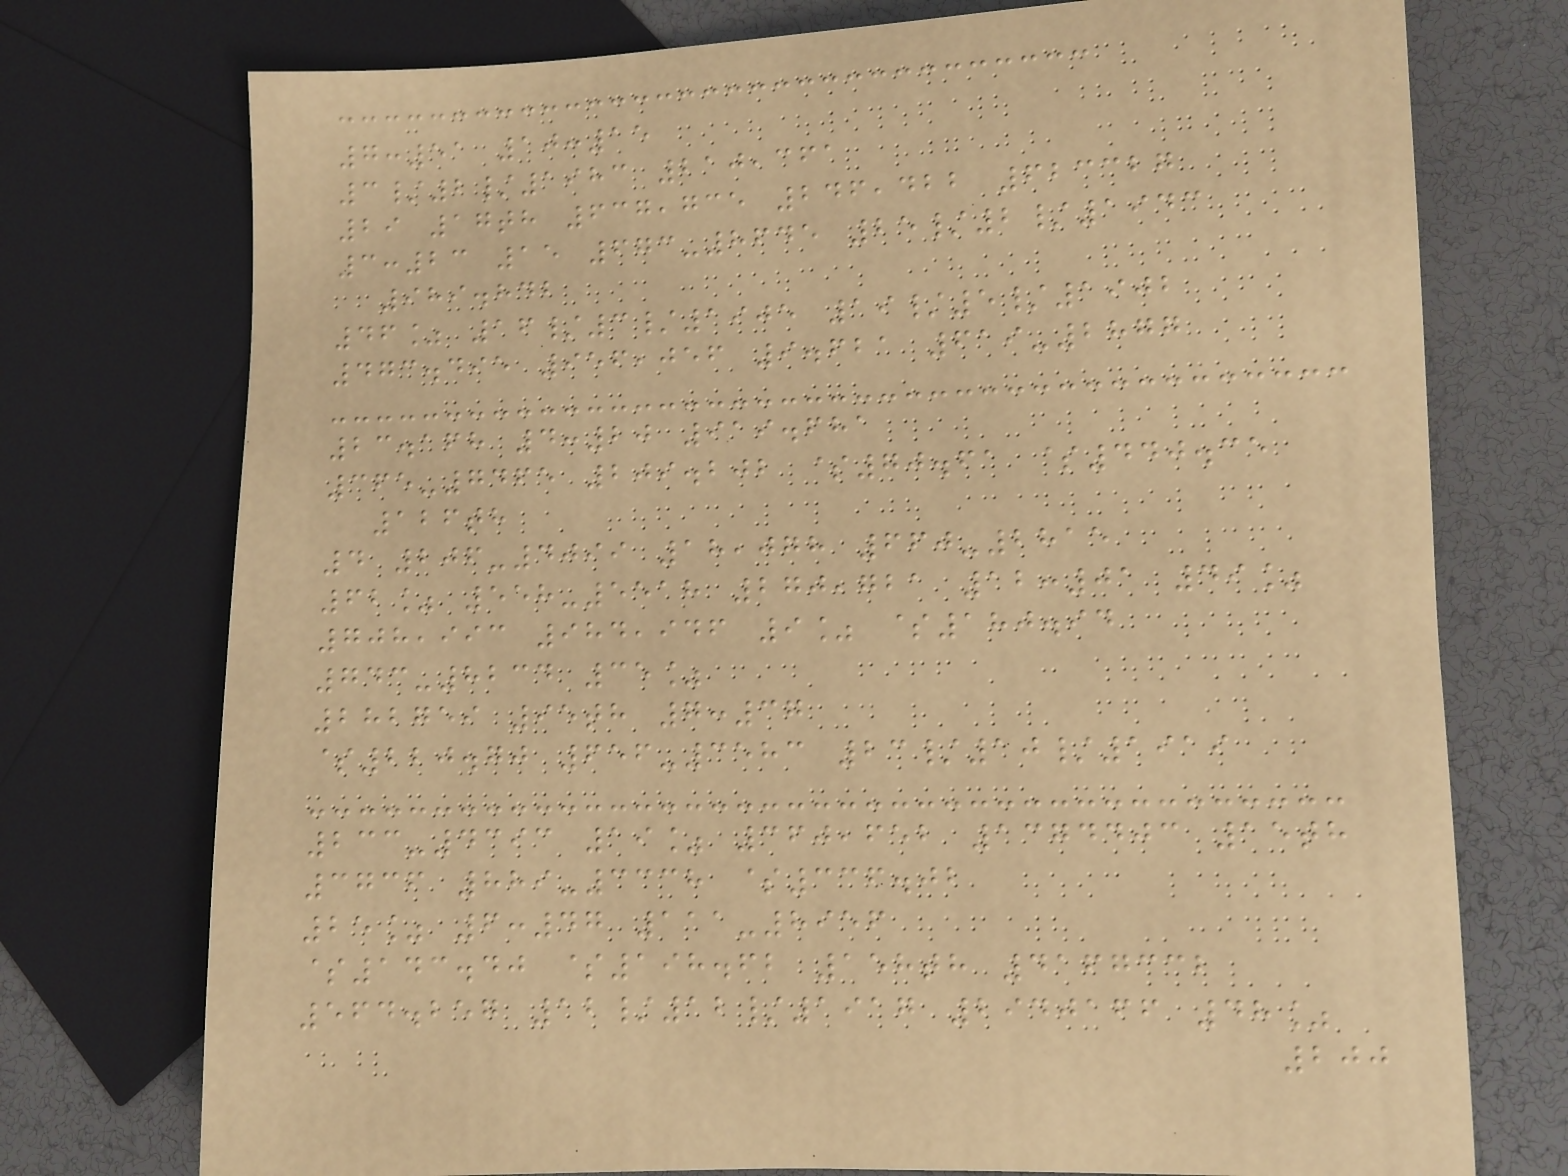7:51 10:15
3/2/1983 210,361
29 17th 637,735 246,422 623327
3:23 15 673-8645 25/2/1943
989.842
46% 16/3/1905 19/5/1902
473.495 956,056 9.621 619-2877
23.168 4:20 919.681
365-7465 209.202 $70.61 $440.35
126th
4 206-4099 18,078 660-2815
62% 558-5518 270,721 12:01 49%
708,993 984,946 9% $180.94
743-8234 35%
282759 95th 7:37
$220.70 656-3583 23/10/1919
233-4393 19% 360,652 1374403 15th
3736 889-3338 $336.02
25% 6:47 111-8956
$143.40 $198.62 158th 4167332
564.257 12/12/1917 2940166 48%
200
